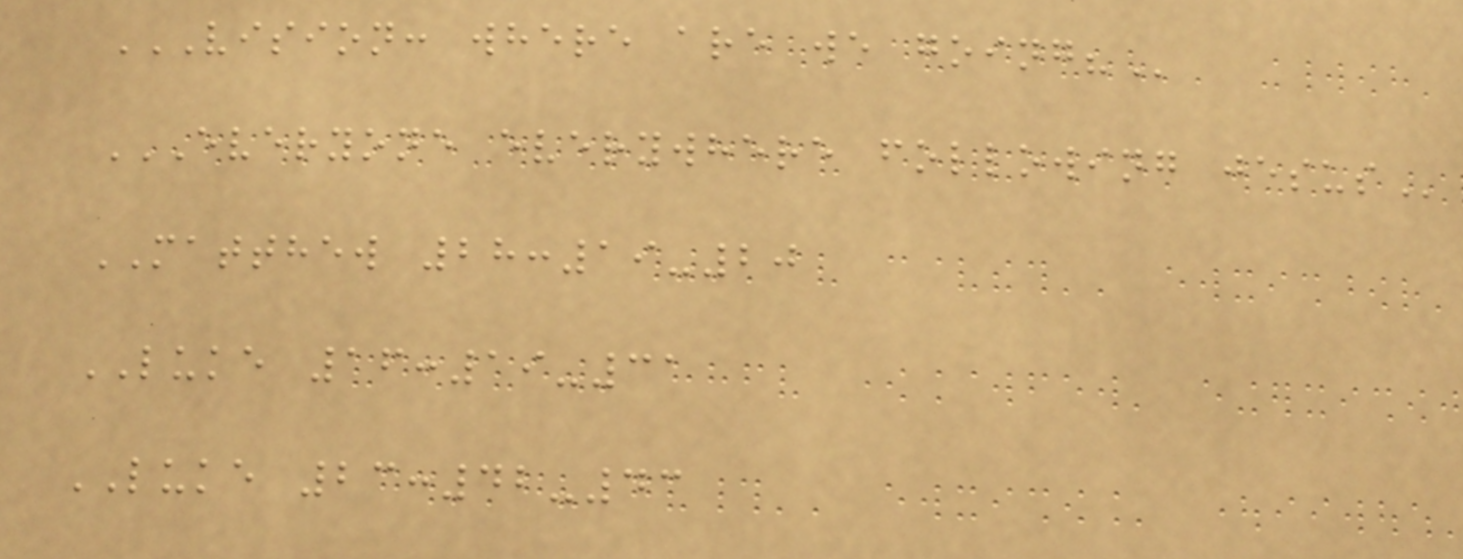VISION: WHERE ARE WE GOING?
EVERYONE EVERYWHERE FOLLOWING JESUS
MATTHEW 28:19-20
LUKE 16:19-31
LUKE 23:42-43
